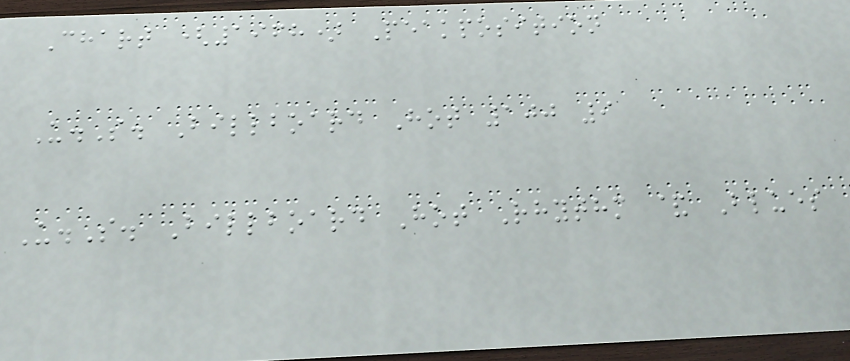Chart (1968) Peakposition
U.S. Billboard Hot 100 9
U.S. Billboard Hot Rhythm & Blues
